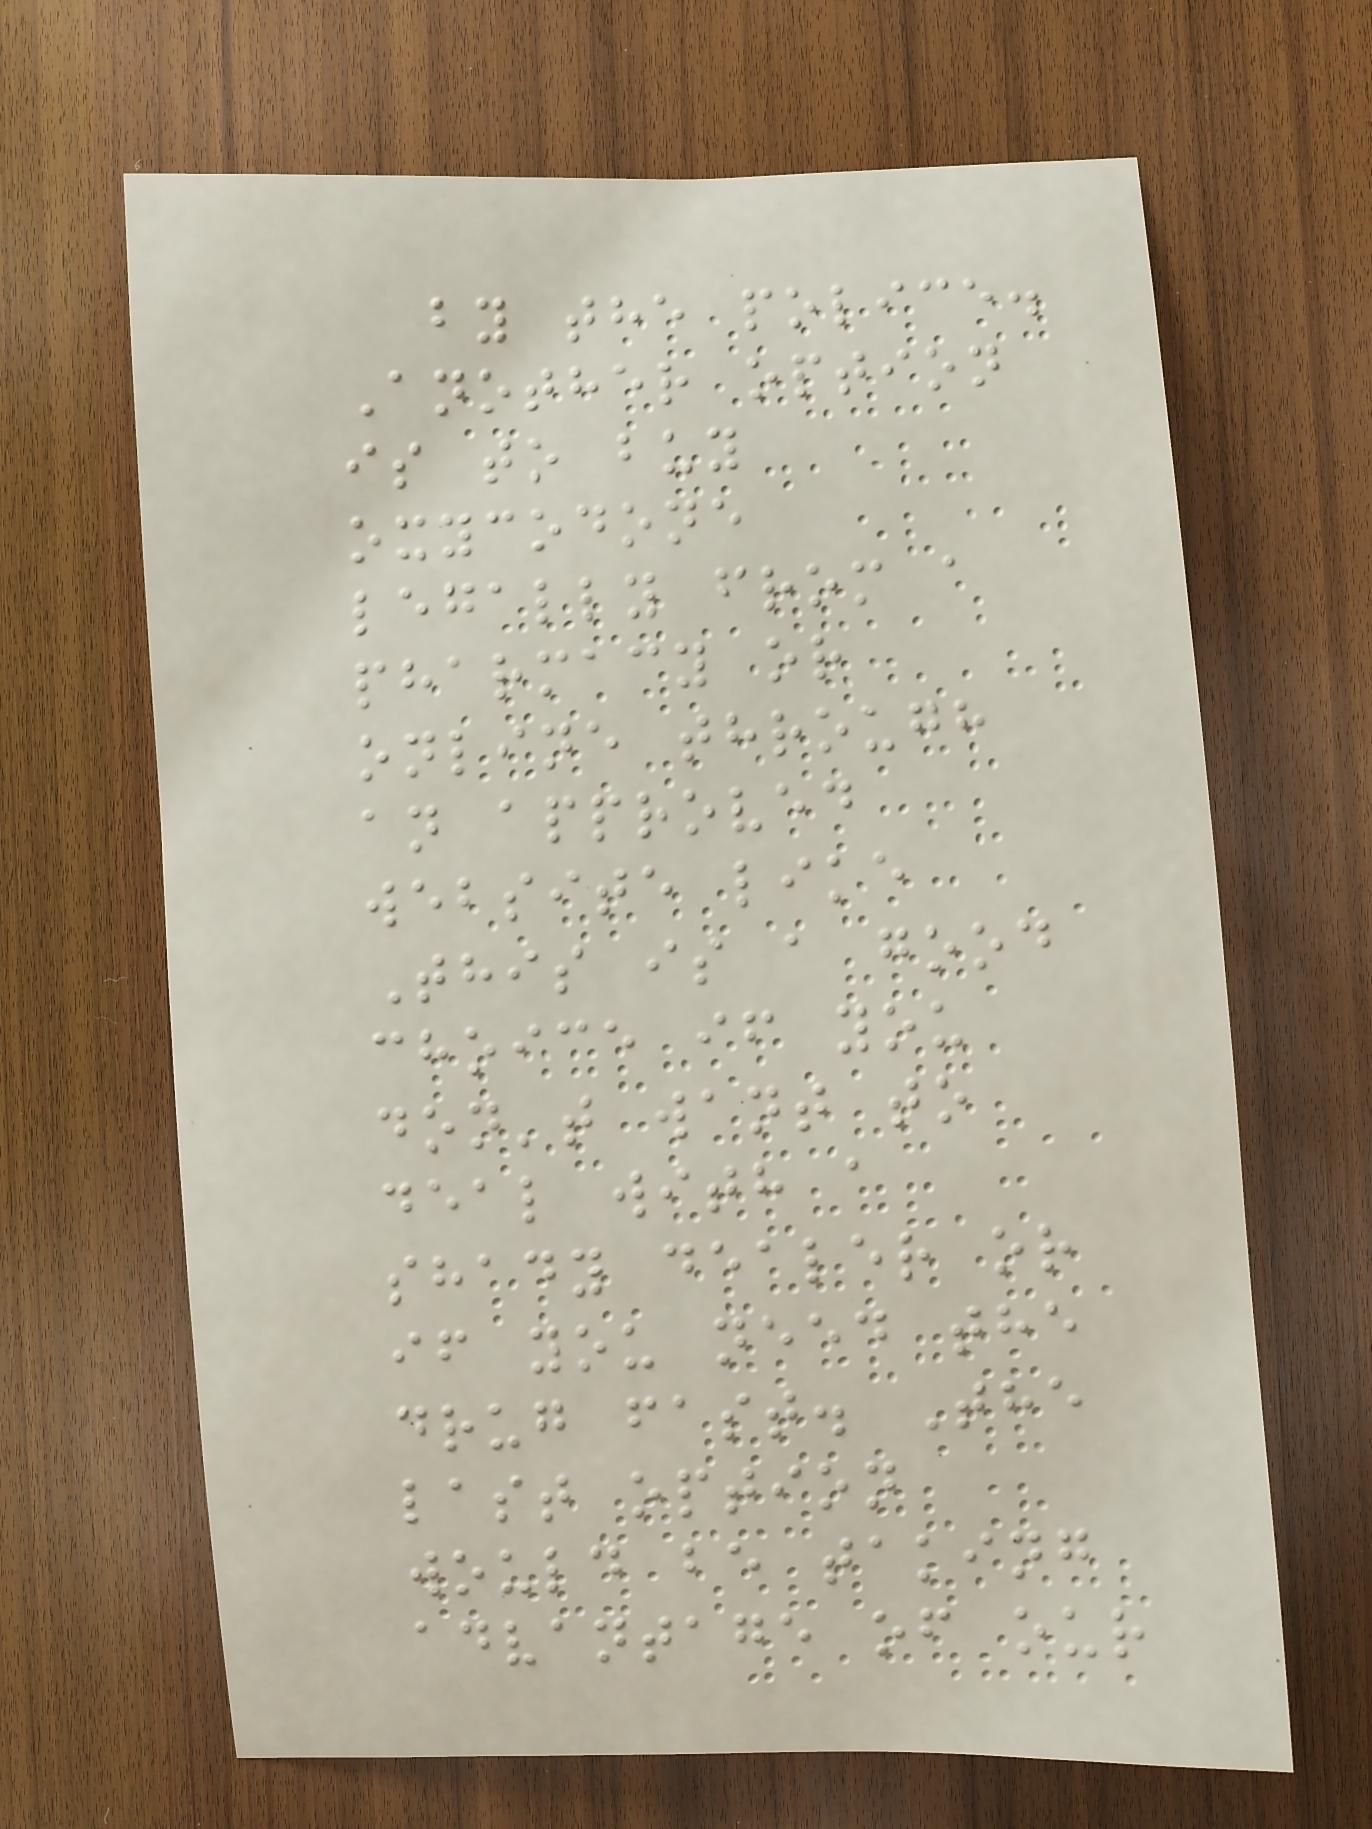by the police.
Another option
is to buy
oxycodone
legally from a
pharmacy or
online through
an approved
website like
This is a good
choice if you
don't want to
deal with a
shady dealer or
if you need the
drug fast. The
last option
would be taking
advantage of our
